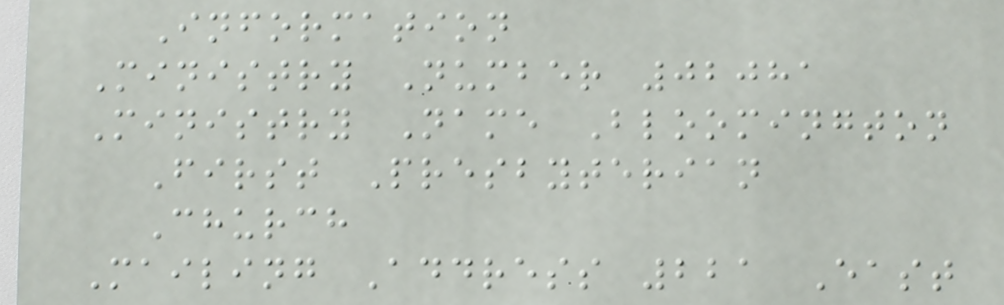Information
Ministry Number 02081
Ministry Name Bloomington
First Presbyterian
Church
Mailing Address 221 East
